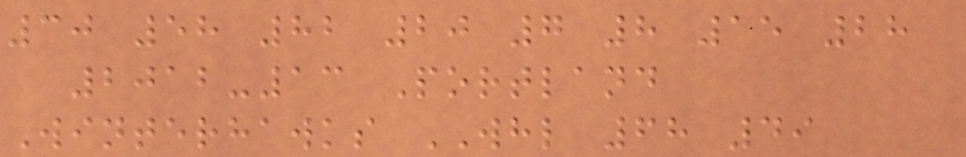30 58 82 20 7 8 15 28
2012-13 Portland
Winterhawks WHL 68 49
